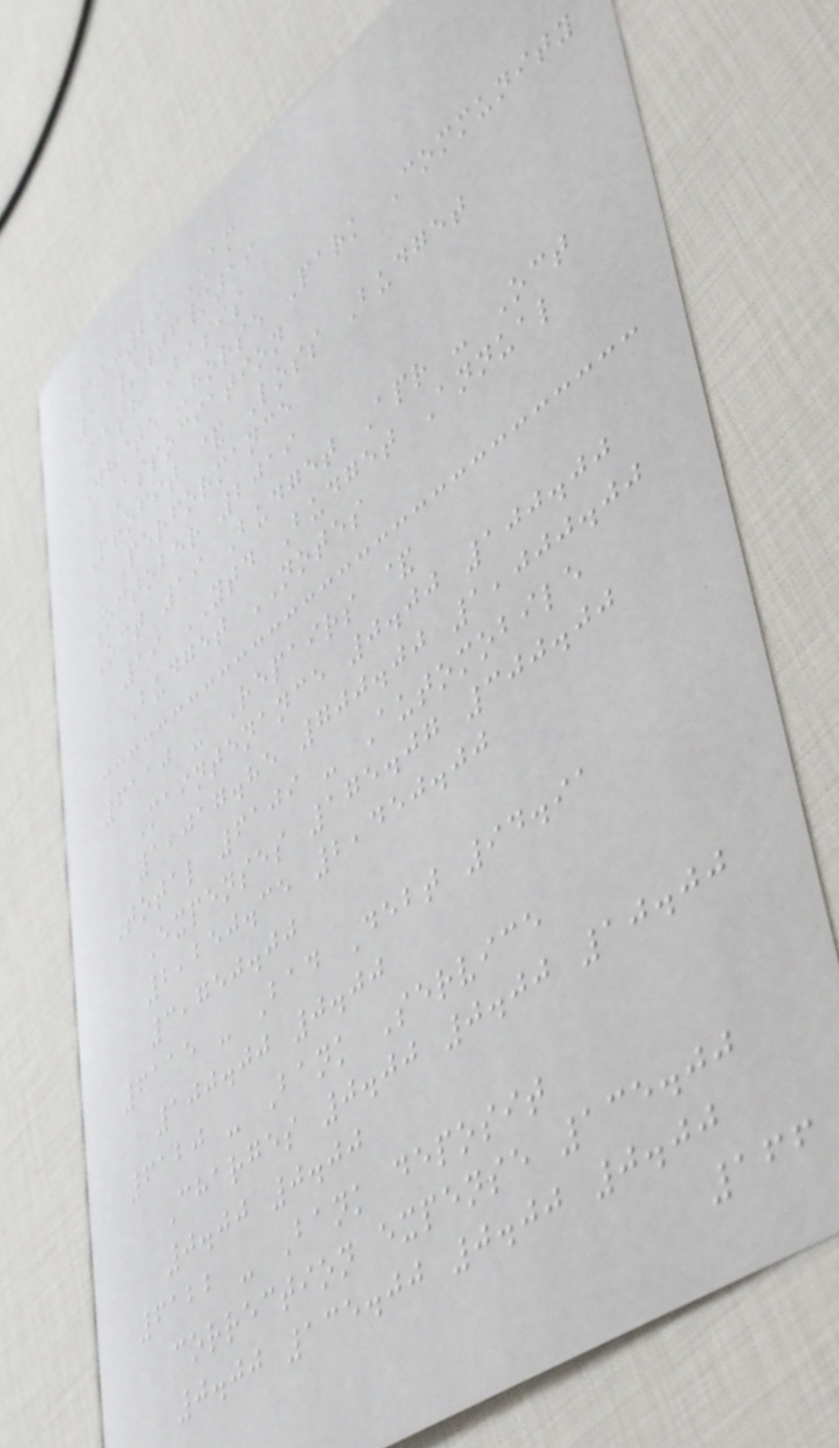11:29 AM
11/06/19
Cash Basis
White Horse Park Community
Association
Profit & Loss Budget
Performance
October 2019
Oct 19 Budget Apr - Oct
19 YTD Budget Annual
Budget NOTES
6110 - Repairs &
Maintenance 0.00 100.00
1,017.85 700.00 1,000.00
Total 6109 - Automobile
Expenses 175.07 300.00
2,250.35 2,450.00
3,750.00
6115 - Bad Debt 94.91
100.00 0.00
6120 - Bank Service
Charges 0.00 0.00 10.00
0.00 0.00
6122 - Bank deposit
correction expense 135.00
0.00 135.00 0.00 0.00
166
